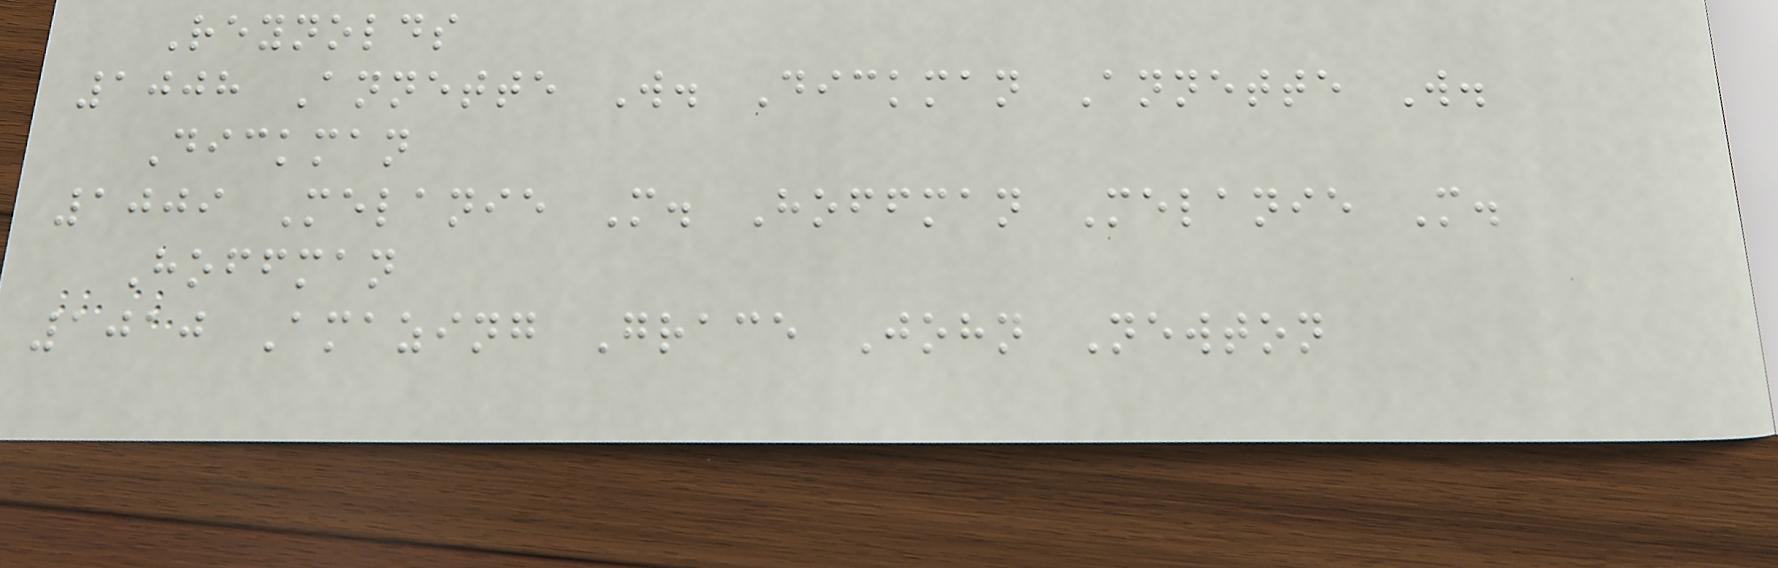Reynolds
1008 Annette W. Dickman Annette W.
Dickman
1009 Melanie M. Hoffman Melanie M.
Hoffman
1010 Amazing Grace John Newton
